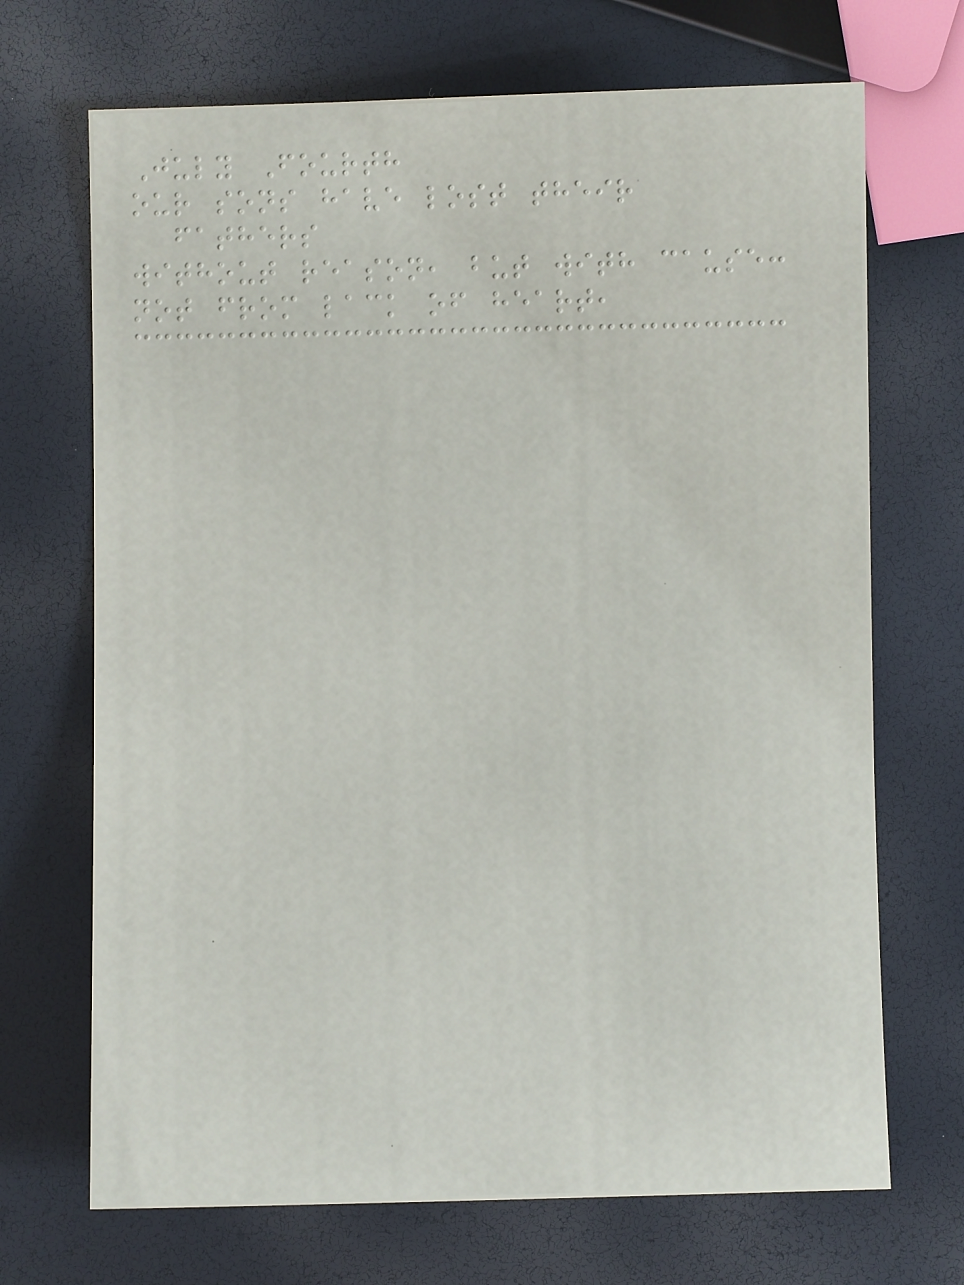July Fourth
our sons have lost their
fathers
without reason, but with cause:
not from lack of heart,
